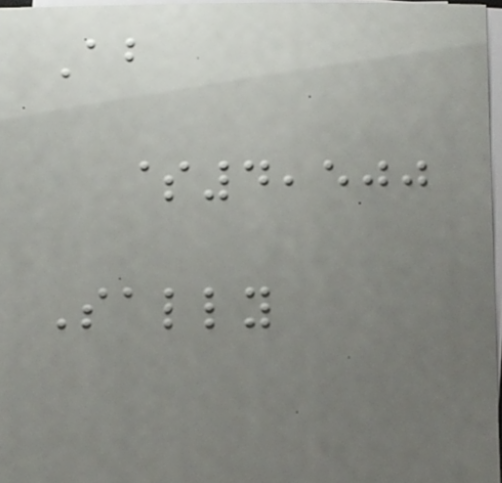About
$4,500
Sally
